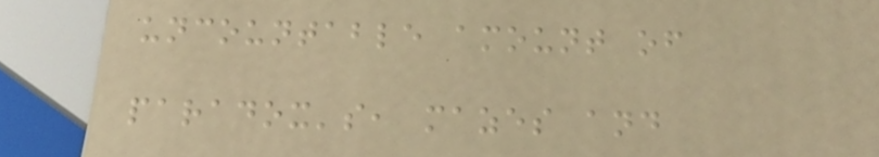uncountable amount of
paradox's, mazes and
